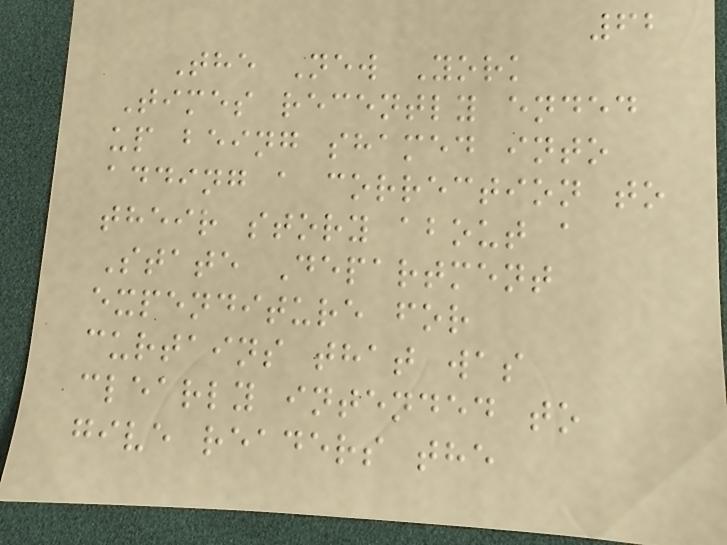62
The New York
Times recently ended
up being shamed into
adding a correction to
their story about a
State Department
expenditure for
curtains that was
clearly intended to
give readers the
